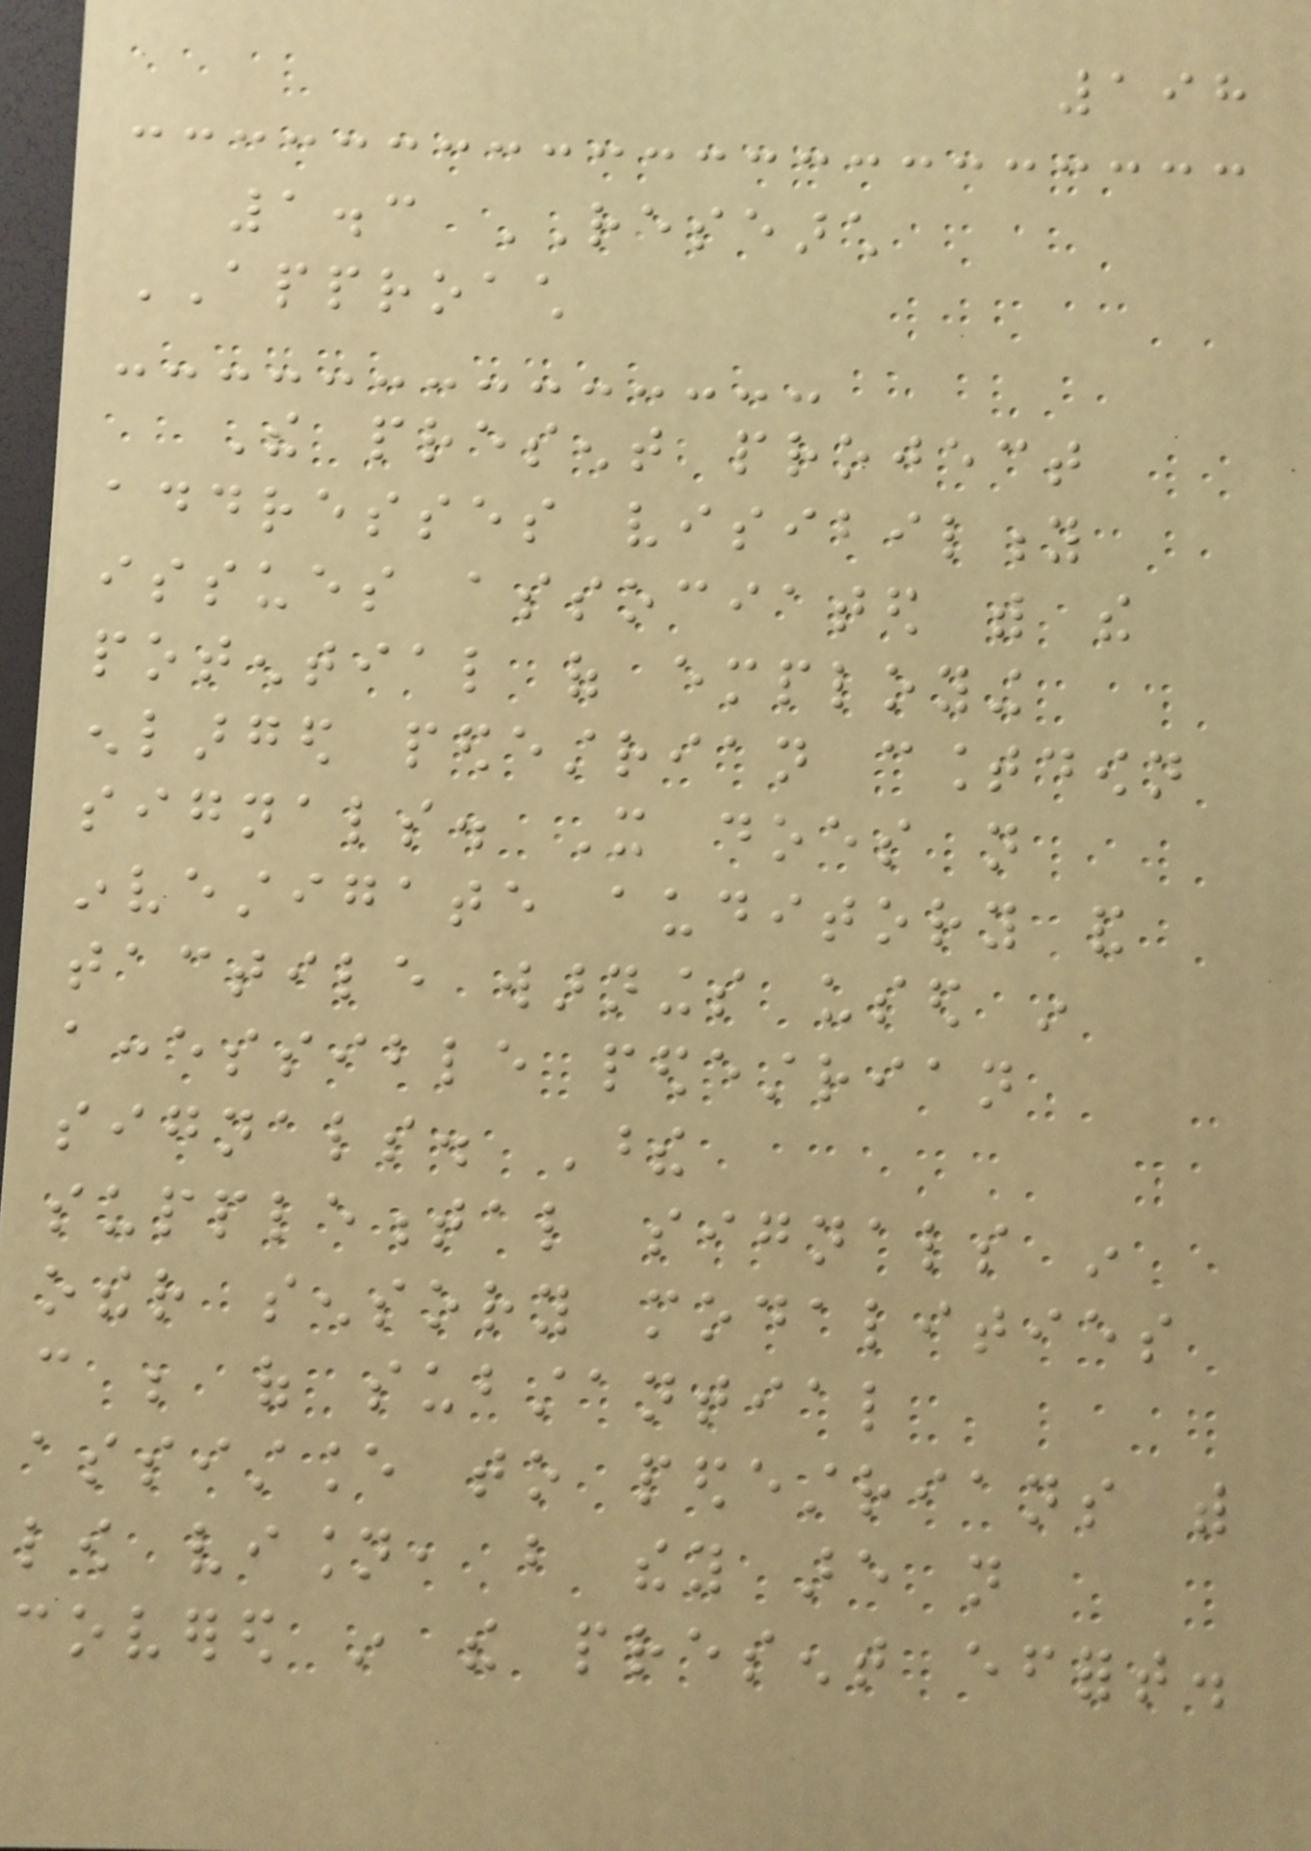198
1.3 RESEARCH
APPROACH
The present project
addresses visibility
issues associated with the
potential of employing
enlarged pedestrian countdown
signals. It does not
investigate auditory and
tactile warnings used in
accessible pedestrian
signals. These
supplemental signals in
other sensory modalities
can be of substantial
assistance to pedestrians with
low vision, but they are not
covered in the present effort.
